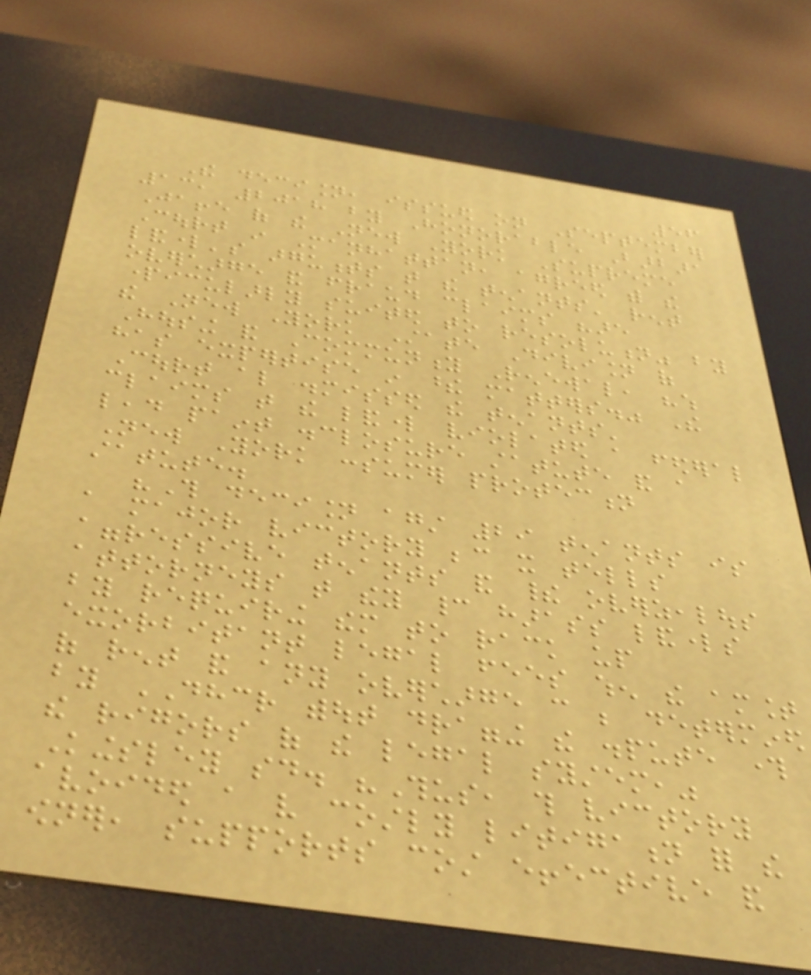56
The decision, issued on September
13, 2018 by Honorable Barbara
Jaffe of the New York Supreme
Court in Manhattan, agreed with the
landlord's arguments that the tenants' rent
overcharge and fraud claims "are
particularly suited to resolution" by
the New York State Division of
Housing and Community Renewal, "which
has expertise in these matters." The
Court also dismissed the tenants'
claims that the landlord violated a federal
lead paint disclosure statute and a
New York consumer protection
statute.
"This decision against 29 tenants is
a major victory because it tells
aggressive tenants and their overzealous
attorneys that they cannot harass landlords
by requiring them to rack up
exorbitant legal fees when the amount
of rent and any overcharge can be determined
by DHCR without dragging the dispute through
the rigors of the legal system,"
Kingsley said. "Thus, this victory
avoided a very costly litigation for the
owner, supports cost effective and
